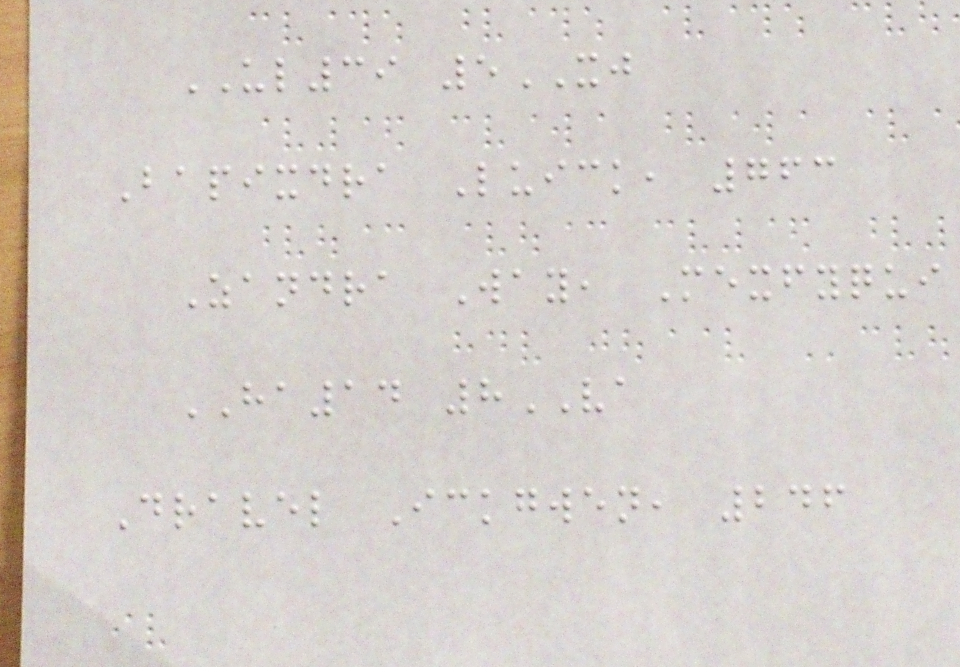UL39 5XJ
Bapixdra Luick, 763
Zandra Way, Mexfyqui
HA14 8VA
Dravel Ickgwen, 246
